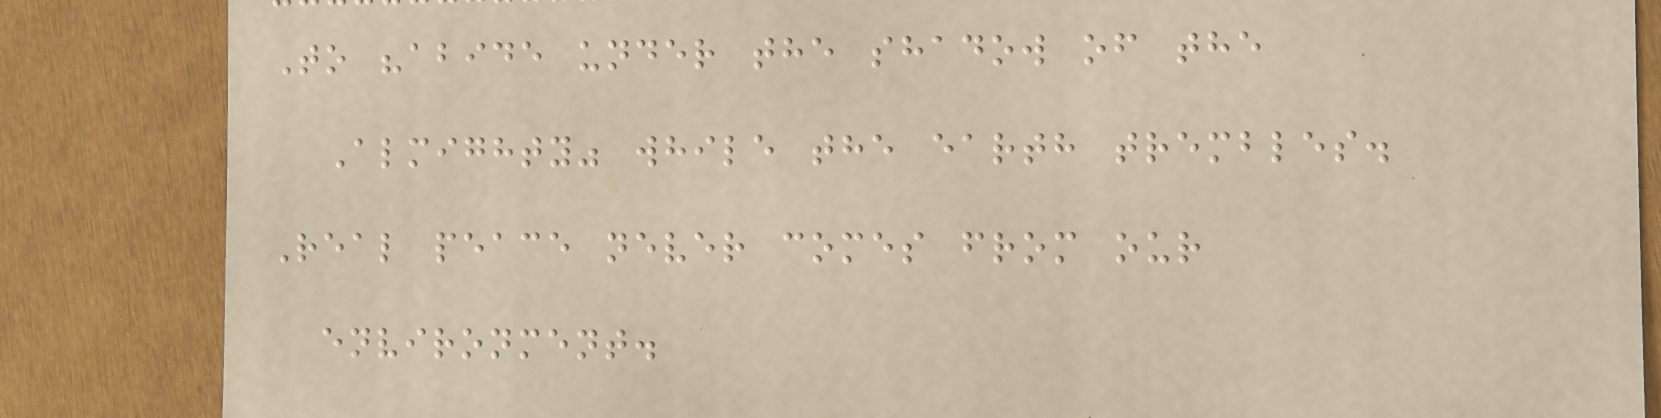To "abide under the shadow of the
Almighty" while the earth trembles.
Real peace never comes from our
environment.
